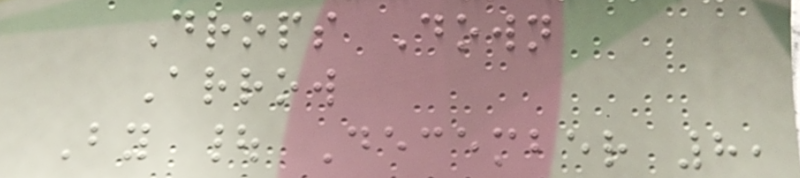Drops Down
Arrow
By | December 8,
